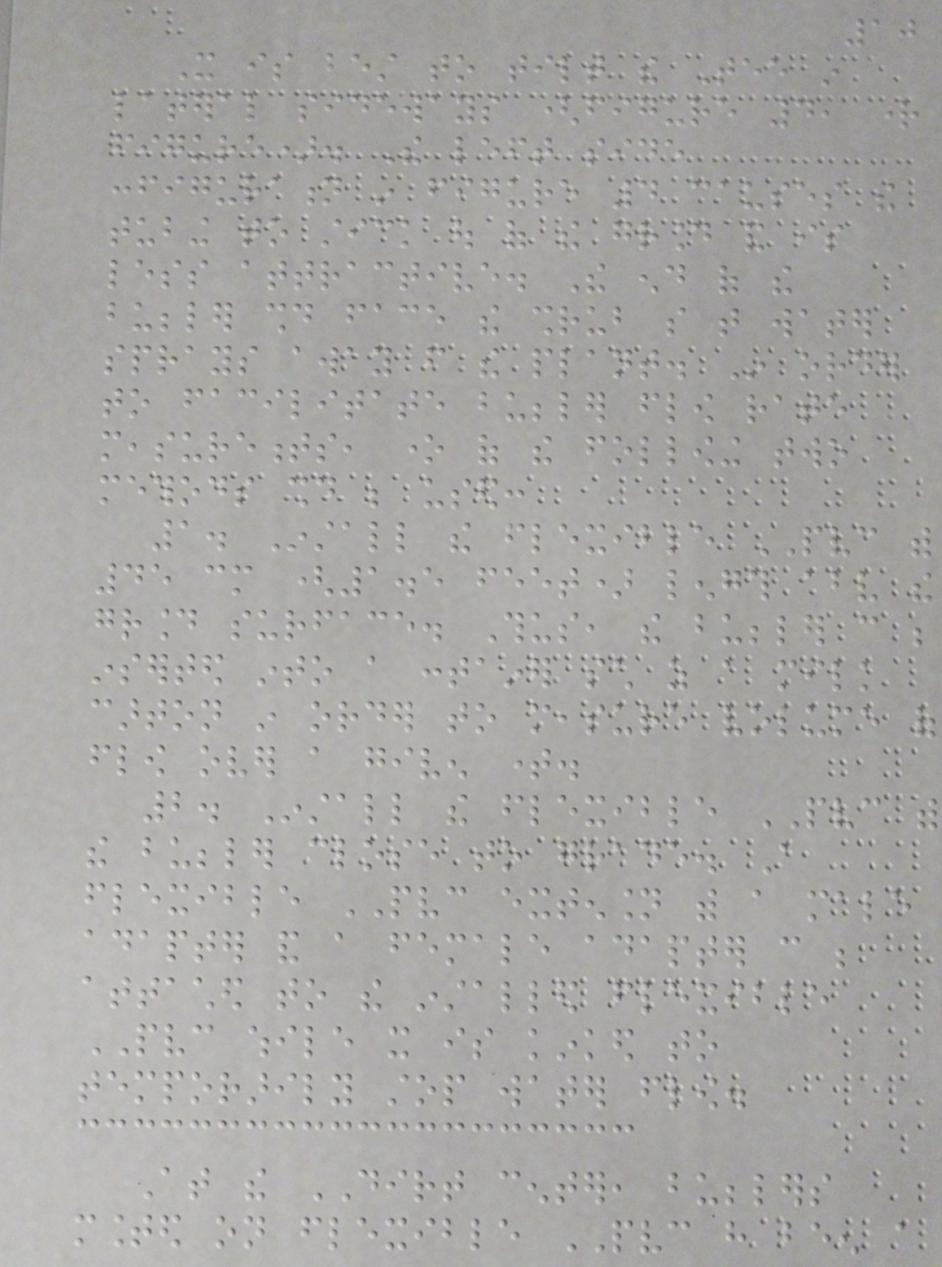10
It is best to tilt the Tee in
lateral sideways (figure 4, right
figure). The left side
configuration in figure 4 causes the
tubing to stick out of the ground and is
less attractive. The end of the
bubbler should face the shrub so that water
sprays away from the plant. In order
to facilitate bubbler flow rate
measurements, one of the following two
methods should be used:
1. Install the flexible PVC with
45 cm (1.5 feet) length above the
ground surface. Thus, the bubbler can be
inserted into a container such as a milk
carton in order to measure volume of
flow over a given time.
2. Install the flexible PVC with
the bubbler close to grade. A
flexible PVC extension with a male
adapter and a female adapter can be
attached to the installed flexible
PVC while it is kinked to
temporarily stop water flow.
At the DIRT center, bubblers
mounted on flexible PVC have been a
